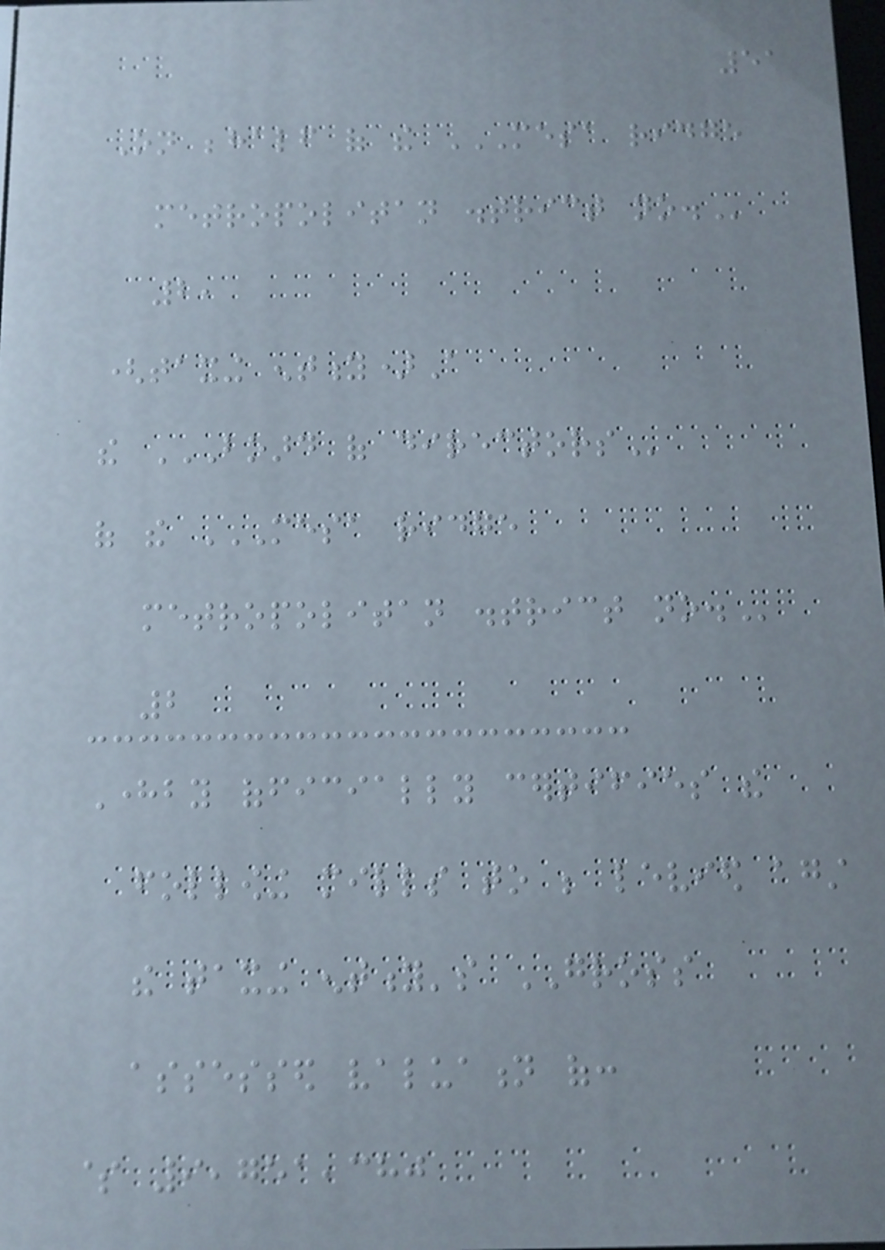51
On behalf of the MESA RIDGE
METROPOLITAN DISTRICT NO.
2,
(taxing entity)A
the BOARD OF DIRECTORS
of the MESA RIDGE
METROPOLITAN DISTRICT NO.
2
Hereby officially certifies the
following mills to be levied against
the taxing entity's GROSS
assessed valuation of:
$ 9,751,380
